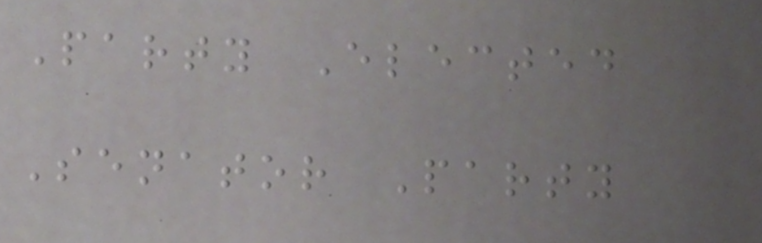Party Elected
Senator Party
